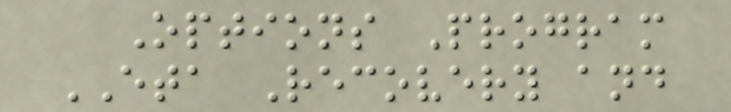Options Program
ETA Recovery and
